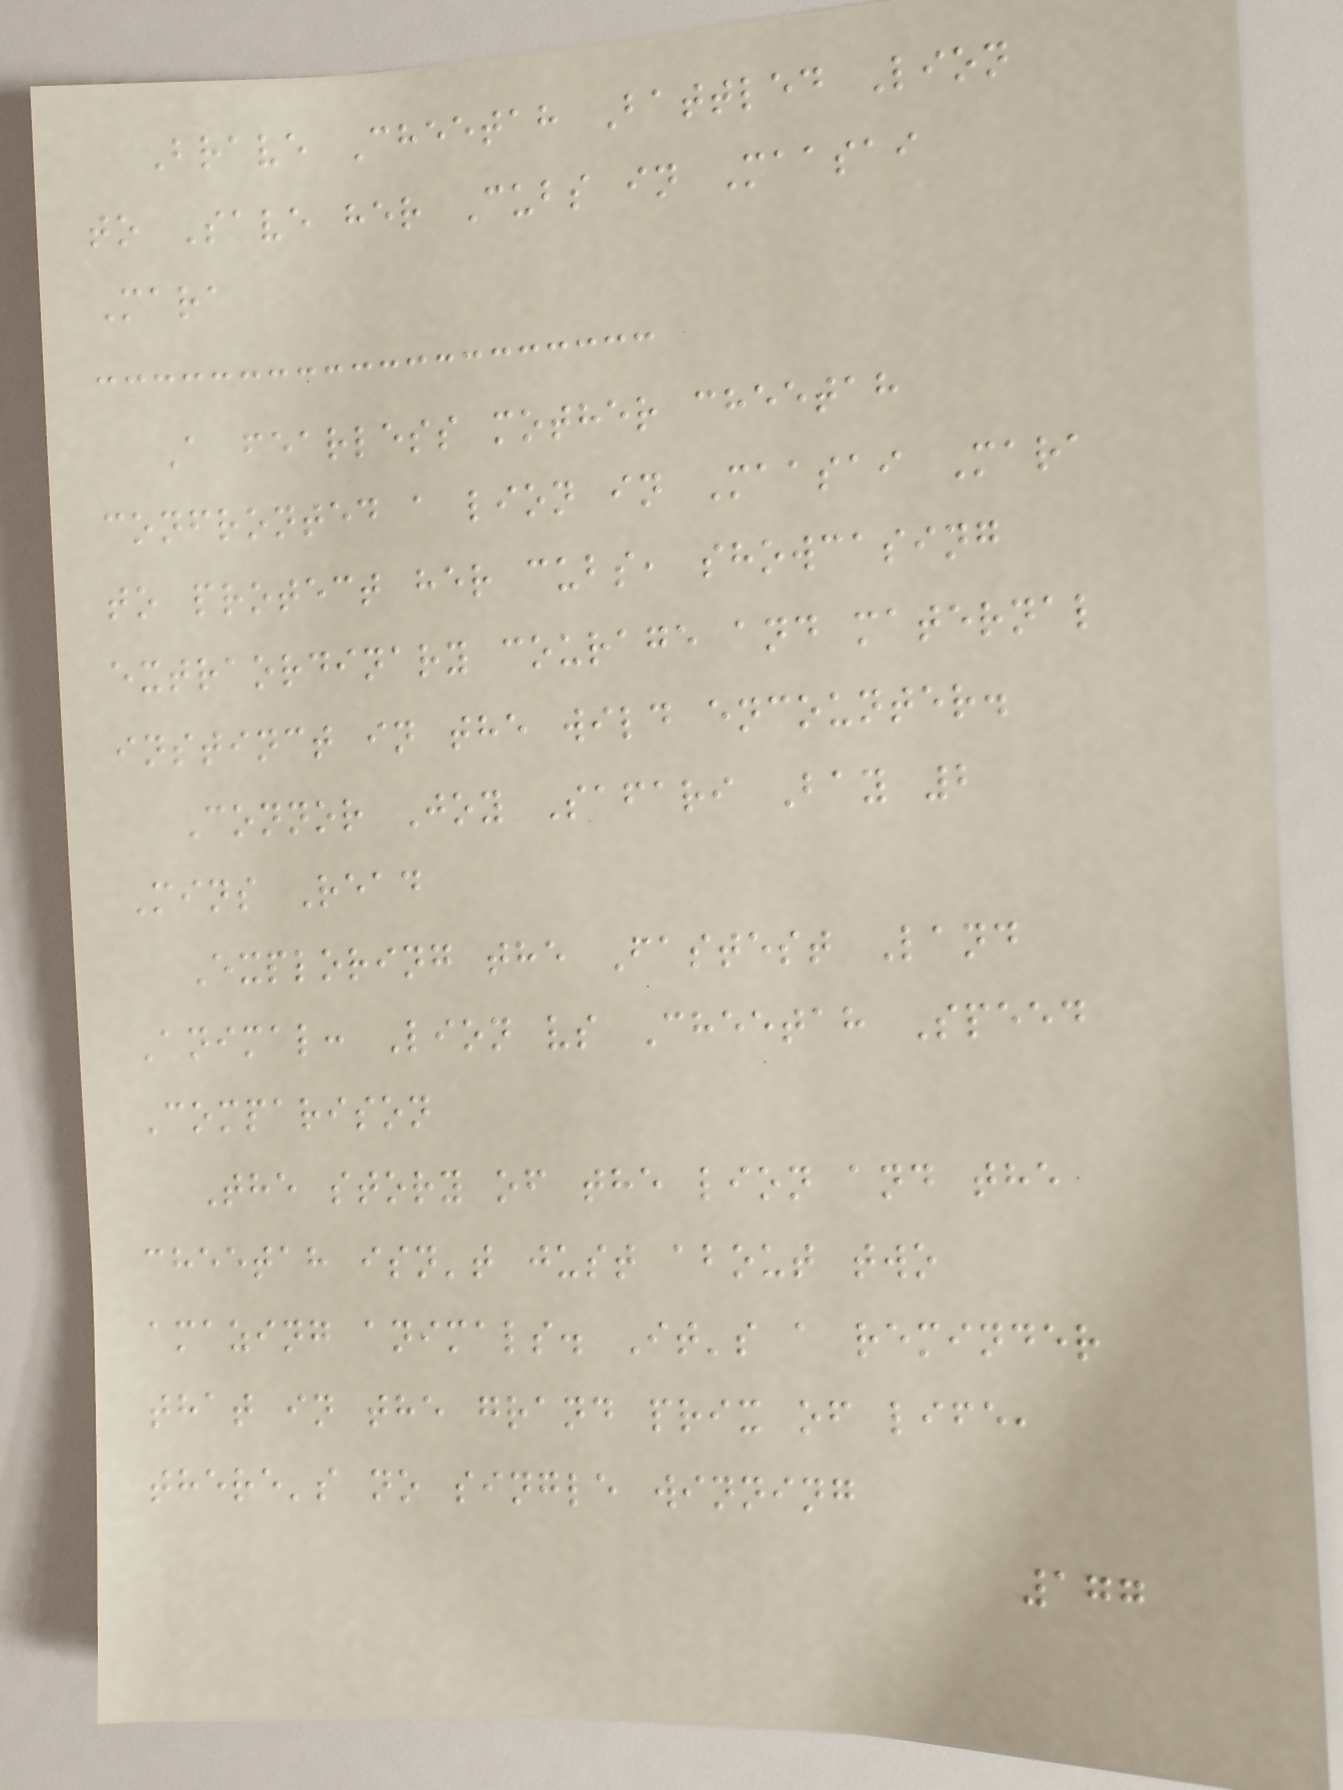Brave Cheetah Battled Lion
to Save her Cubs in Maasai
Mara
A fearless mother cheetah
confronted a lion in Maasai Mara
to protect her cubs, showcasing
extraordinary courage and maternal
instinct in the wild encounter.
Connor Joy Safari Bay 2
Mins Read
Exploring the Fastest Land
Animal: Lion vs Cheetah Speed
Comparison
The story of the lion and the
cheetah isn't just about two
amazing animals. It's a reminder
that in the grand prix of life,
there's no single winning
177
